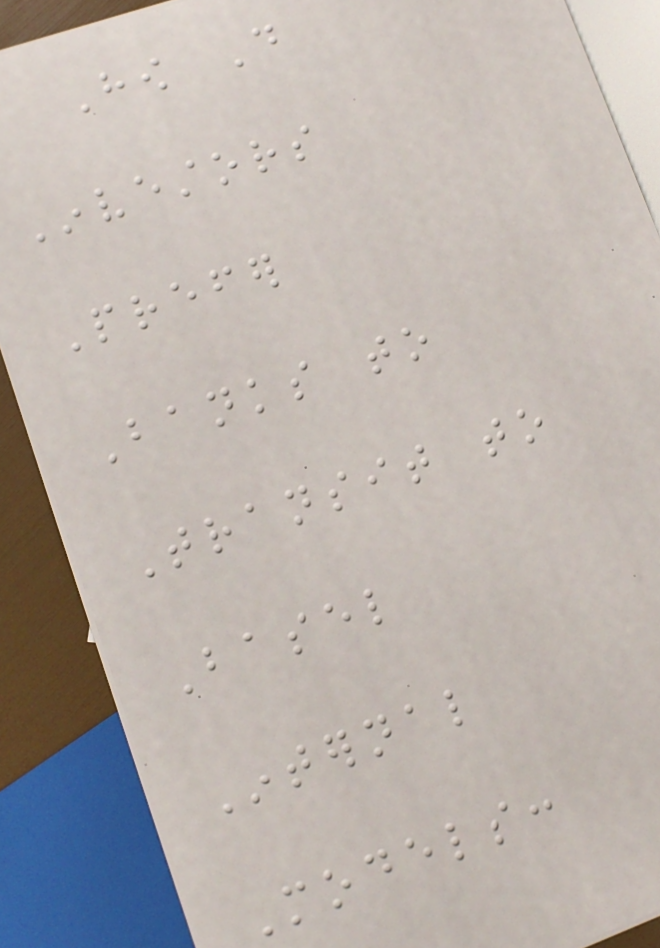How Do
Investors
Prefer
Banks to
Transit to
Basel
Internal
Models:
